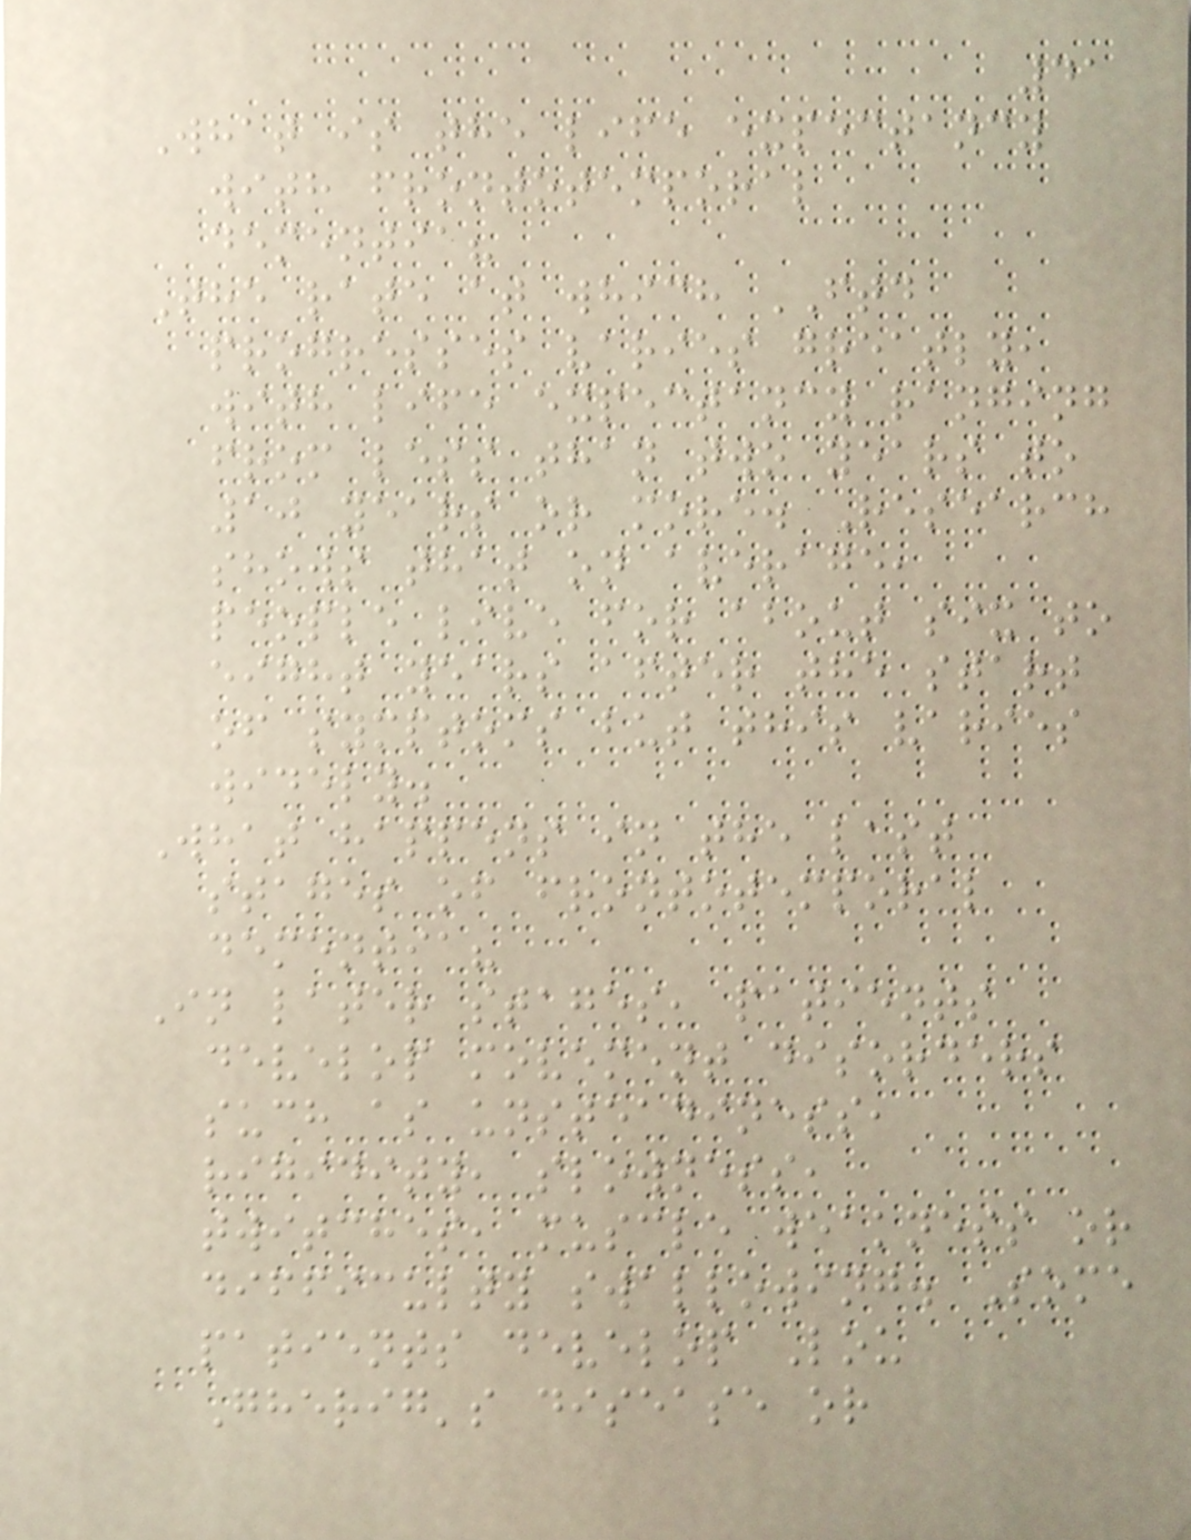41
What is the life expectancy
with frontotemporal
dementia?
The rate at which FTD
progresses varies greatly,
with life expectancy ranging
from less than two years to
10 years or more. Research
shows that on average,
people live for about six to
eight years after the start
of symptoms but this varies
widely.
What happens in the last
stages of frontotemporal
dementia?
In later stages, patients
develop movement disorders
such as unsteadiness,
rigidity, slowness,
twitches, muscle weakness or
difficulty swallowing. Some
patients develop Lou
Gherig's disease or
